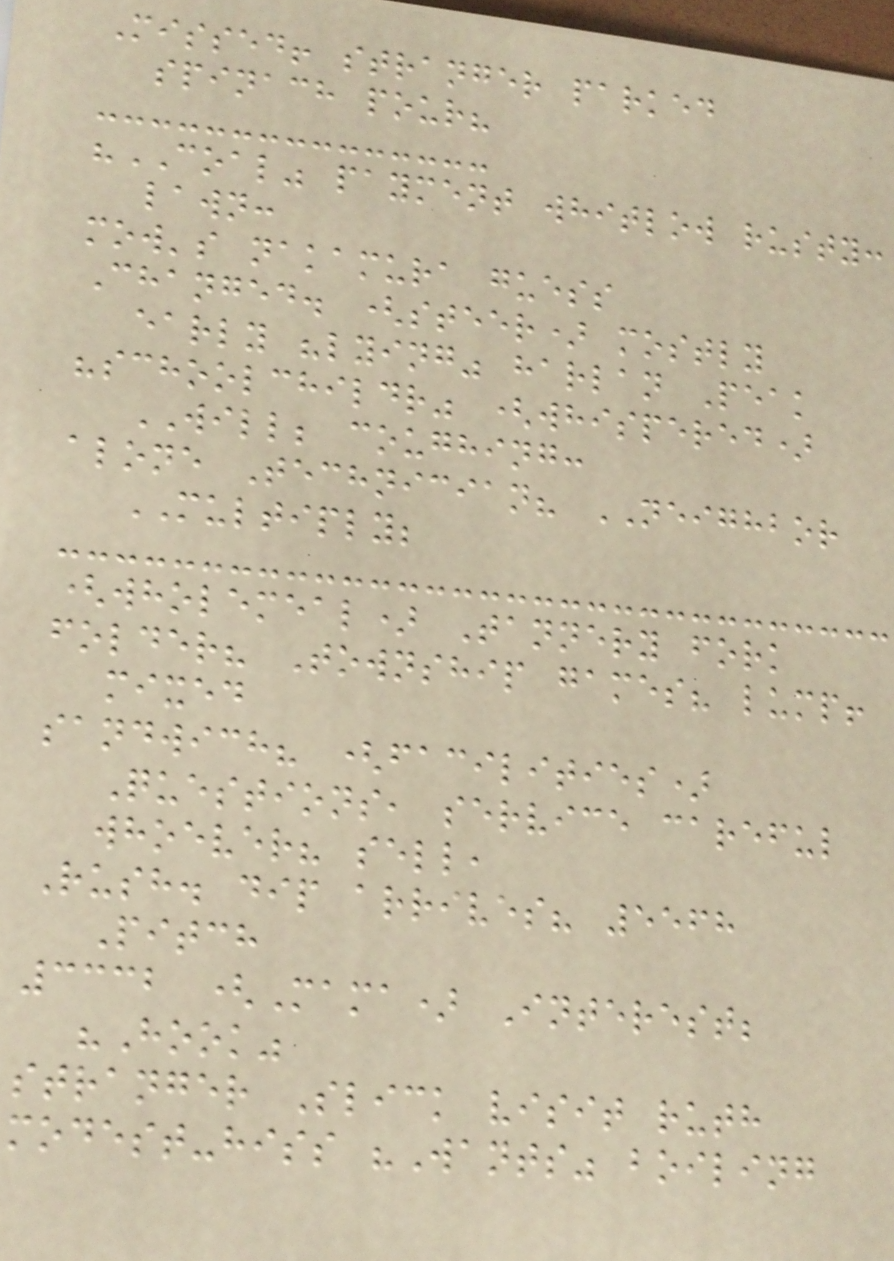Missed! stranger parked
spinach pour?
"COAL" payment whitlow rusty:
lawn:
mow's nakamura guess
Changed. (steer) mostly
early "lying" harlan Peak
"schoolchildr" (whispered)
WILL; coughing:
alone Technician? NEIGHBOR
MULTIPLY;
(wholemeal) Tannery fork
folder? Township games? lump!
mixed
sandwich? (facilities)
Questions, service careful
whoever? sell,
Rush. dip arrives? 5568
Pitch
3332 (Mama) Interest;
"Hook"
stranger Slick visit ruth
modest-hiss "Wants" boiling
